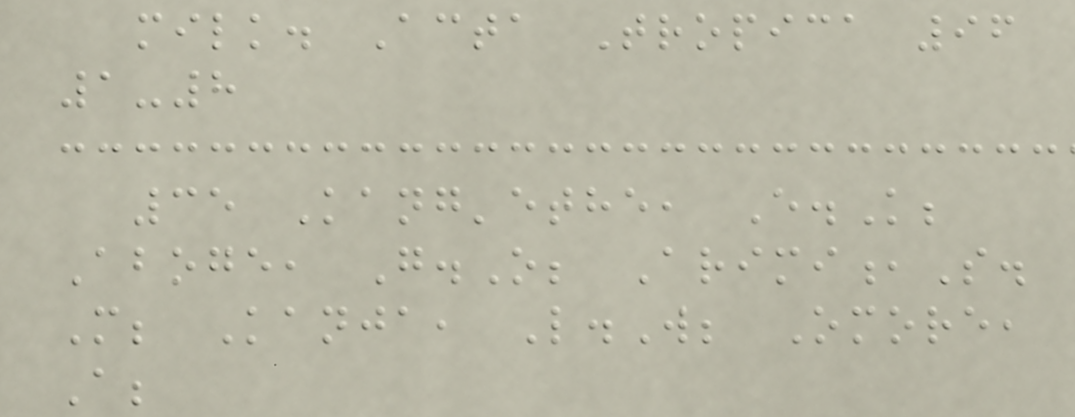milk. Acta Tropica 96
1-8
35 Kang'ethe, E.K;
Aboge, G.O; Arimi,S.
M; Kanja, L.W; Omore,
A;
